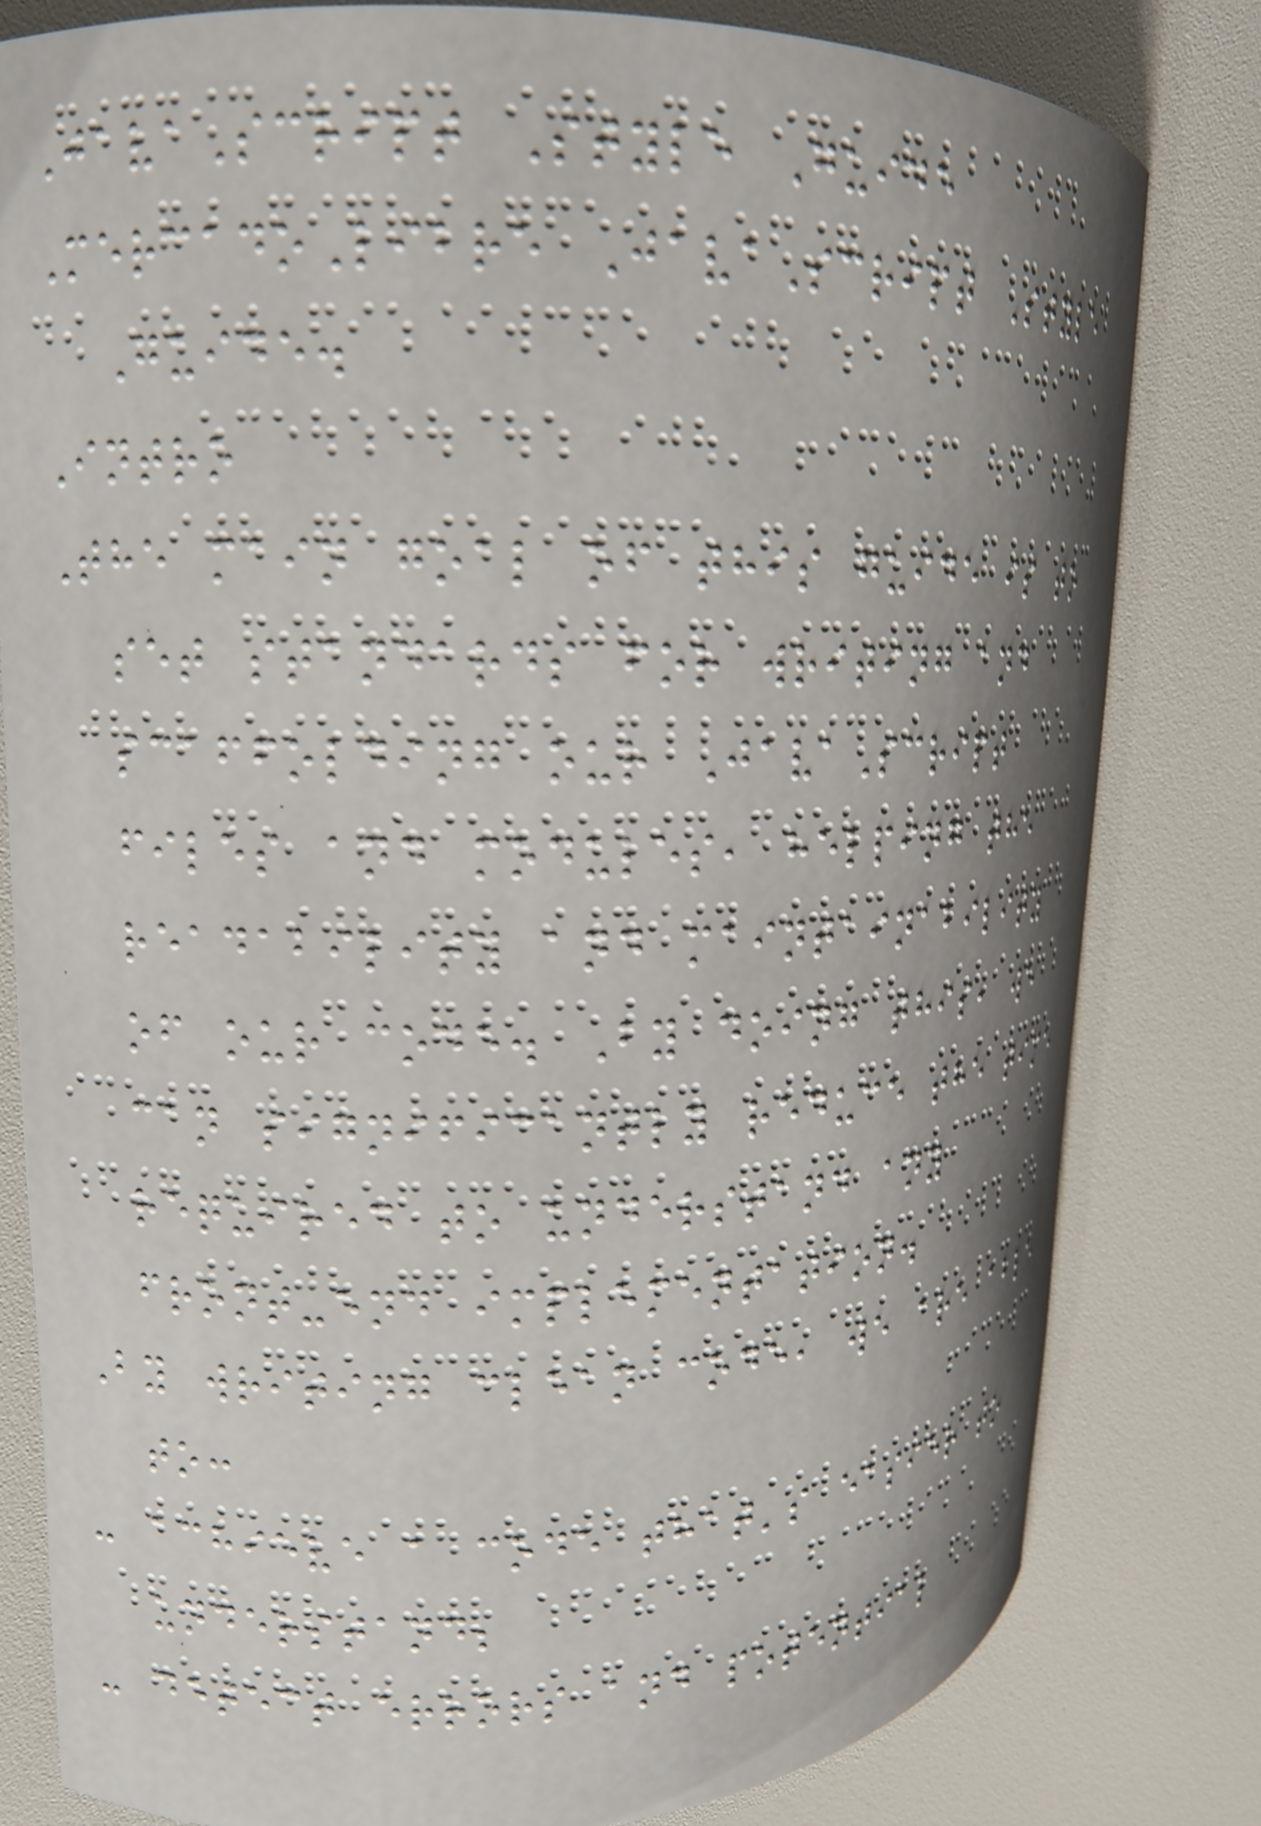JavaScript Style Guide
MercadoLibre JavaScript Style
Guide.
Intro
The main goal of this guide is to
set standards for writing and
scaffolding our JavaScript
files and modules, helping the
readability and maintainability
of our code. By doing this, we
can significantly reduce the time
required to understand any
front-end implementation.
By writing clean code, we are able
to:
- achieve a code that's easier to
understand;
- detect errors and potential
